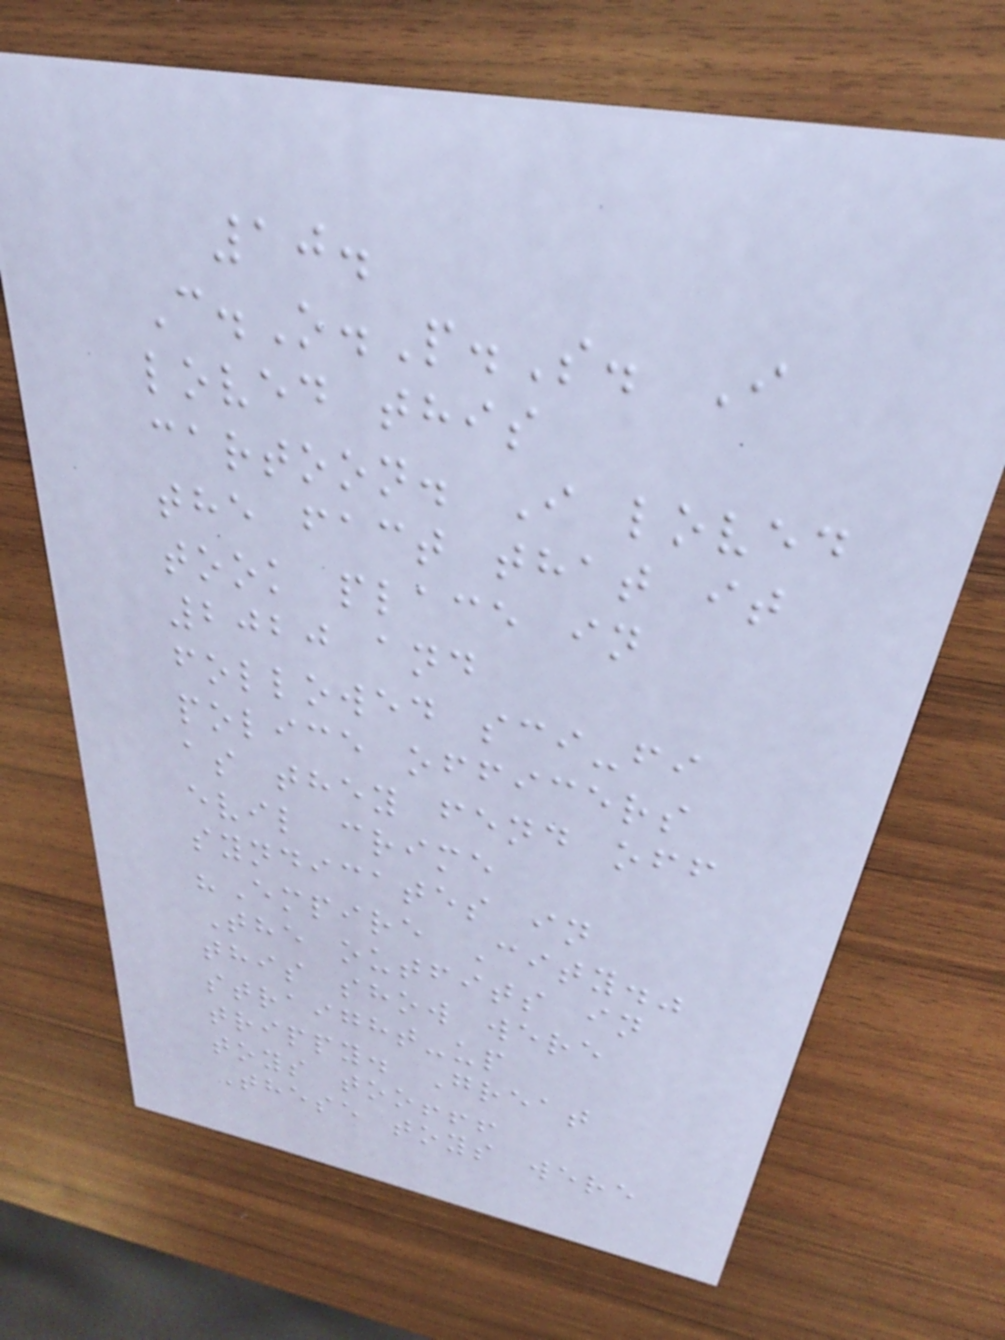10.
C.O.P.S. I
loved this
cartoon. I loved
the fact that it
took place in
2020 and
followed sci-fi
police officers
as they fend off
evil crime
syndicates in
"Empire City."
The outfits in
this show were
straight-up
trippy. Great
toys too!!!
These toys were
